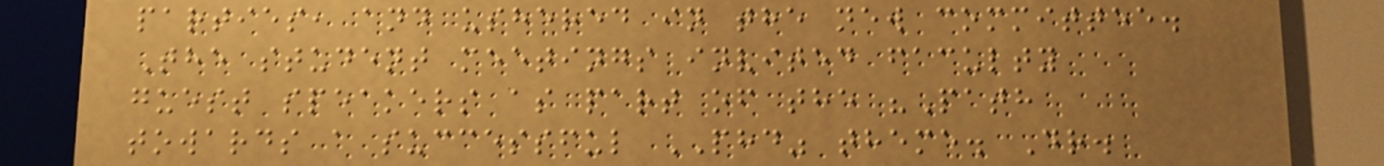parties, and ushered in the new committee.
The student meetings invited faculty
guest speakers as part of the "Path
towards a successful PHD" theme. Dr.
